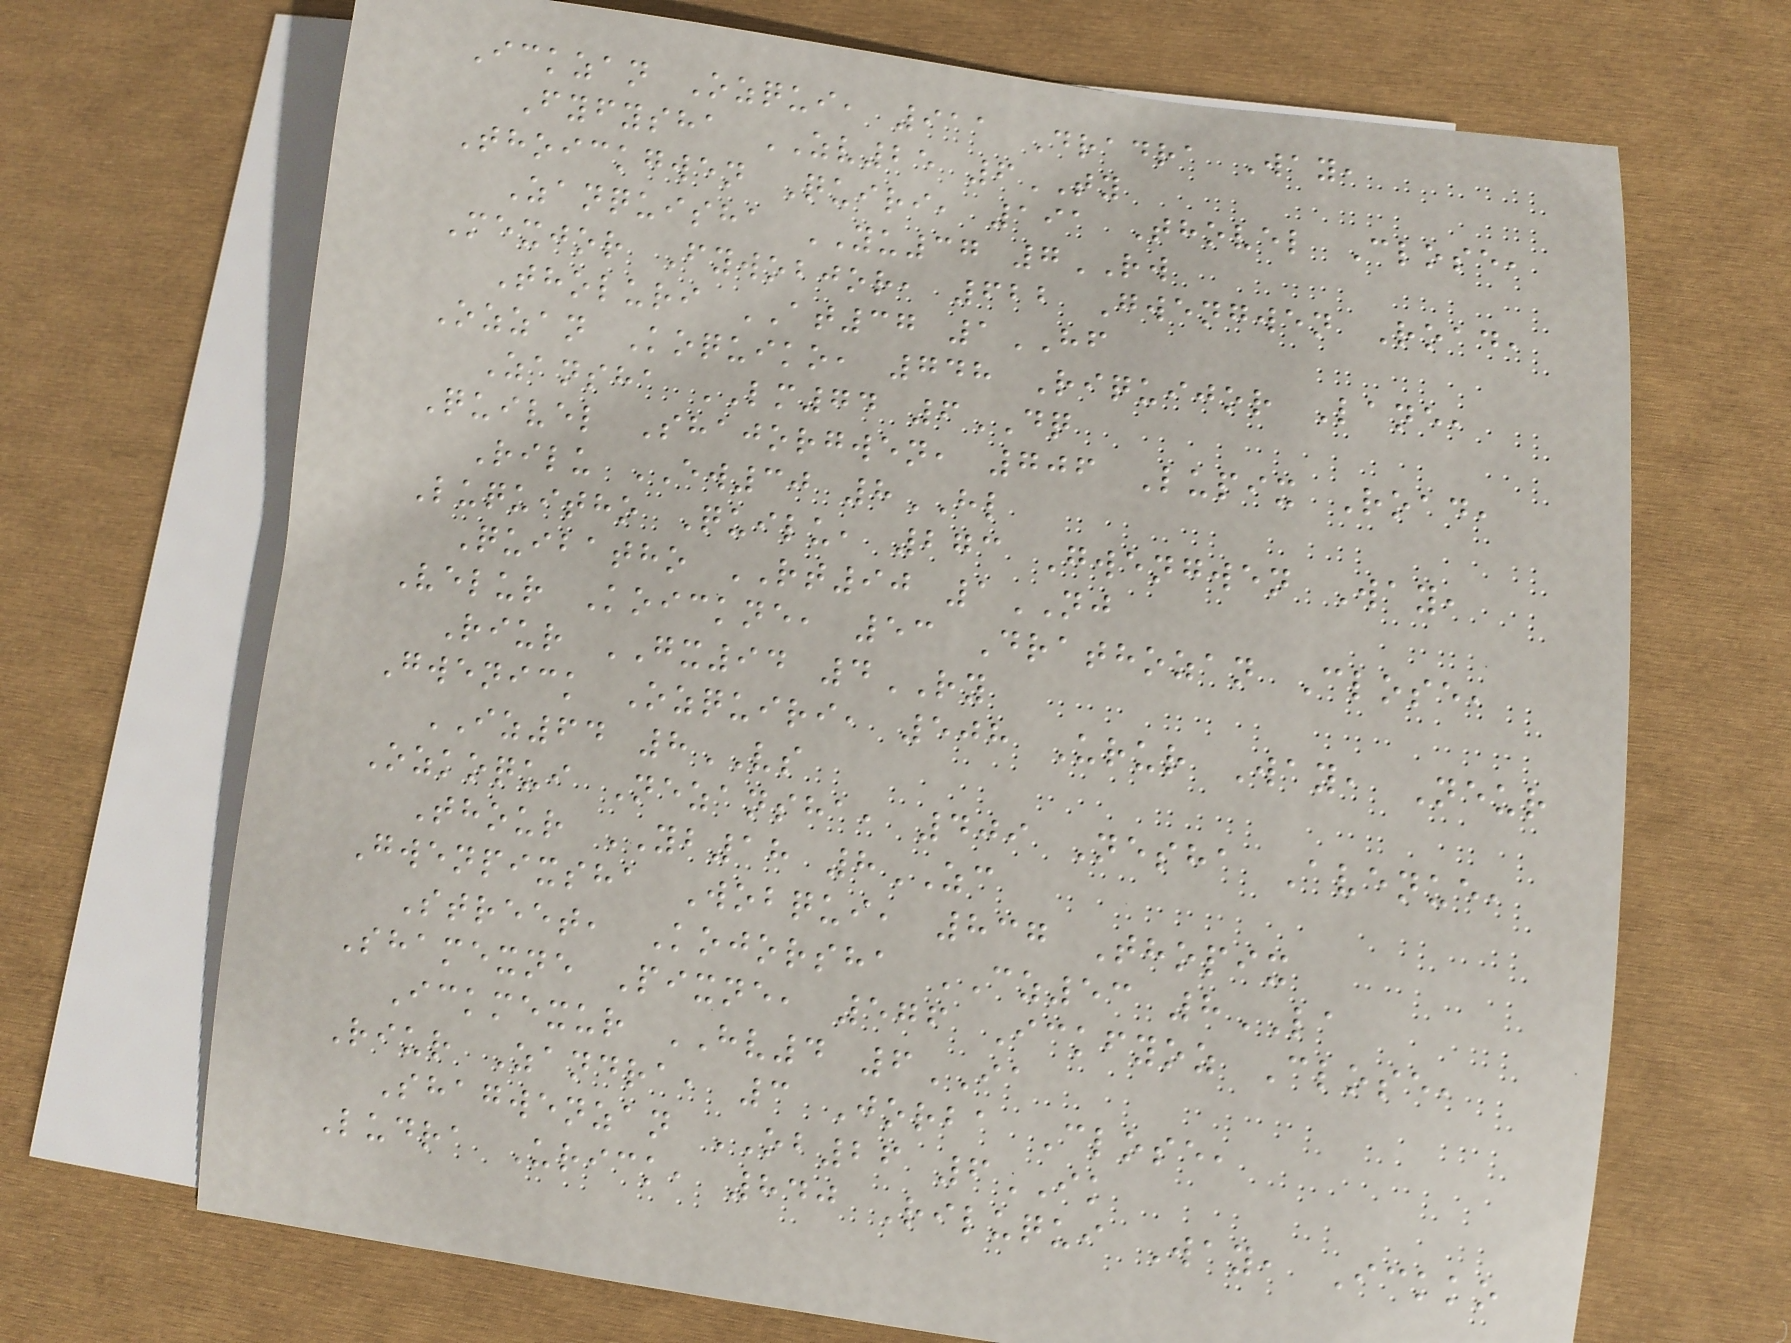Ickzan Ozqui, 911 Dradra Way,
Fyfysha ZV25 6TY
Thoickgwen Quiri, 191 Thovel Close,
Zanquisha YU37 7RW
Mexjor Fywobjor, 622 Gwengwen Road,
Tholuri AT37 1HF
Ozzan Koquiko, 748 Riquijor Lane,
Zansha LM74 6DQ
Quivel Shajorgwen, 706 Lupix Road,
Rilu EW30 8HL
Luquitho Quilu, 273 Gwengwen Way,
Quibatho RT90 1NJ
Velur Koickne, 53 Drathozan Close,
Riur GX94 4RY
Gwenick Ozquiri, 508 Urur Way, Neur
IZ64 8VS
Ozkoqui Nezansha, 409 Nesha Avenue,
Thour YB18 8ZC
Gwenpixsha Wobqui, 837 Thopix
Street, Kojorsha CZ53 8LA
Shamexne Pixne, 576 Ickfyoz Close,
Ickmexur HV4 6IA
Riur Zandra, 3 Jorba Close,
Shagwenzan OB26 6IK
Ludra Urick, 840 Riluqui Way, Ickko
